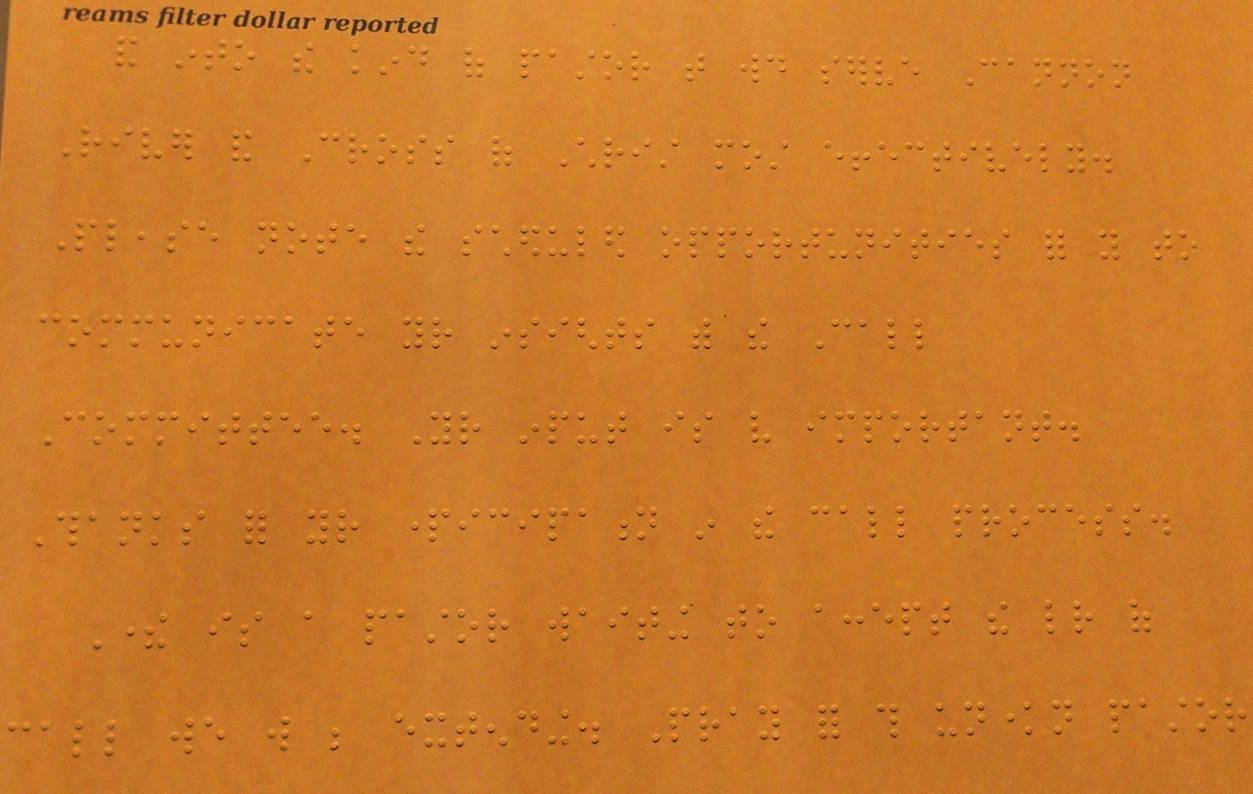and into the kind of pastor that would serve Cannon
River and Cross of Christ most effectively.
Please note the scheduled opportunities for you to
communicate your insights with the Call
Committee. Your input is very important.
Thanks for your participation in the call process.
There is a pastor waiting to accept the letter of
call we will be extending. Pray for this unknown pastor
